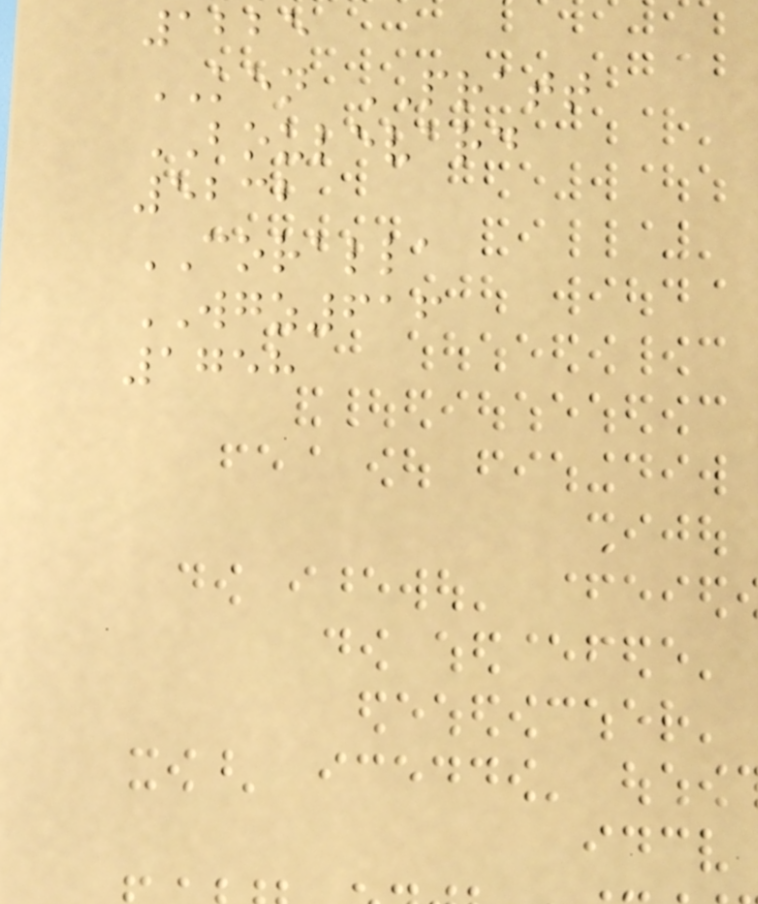1225
KEN PRATT
BOULEVARD
5232
CORALLA
WGZ616
1758
